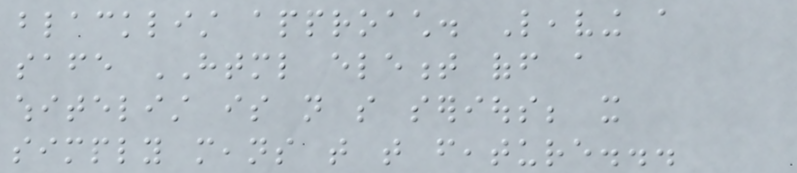blacklist approach. Leaving a
safe HTML element off a
whitelist is not so serious; it
simply means that that feature...
